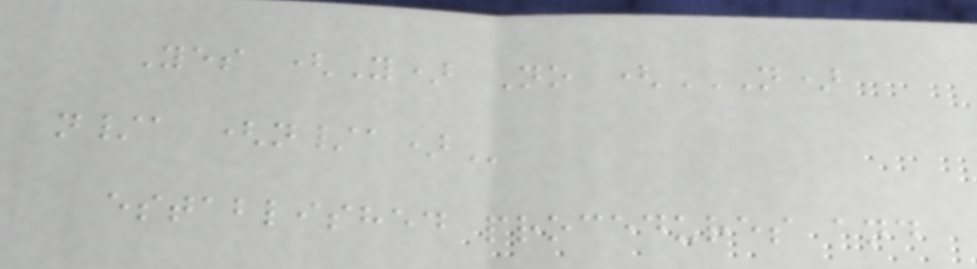Yes (Y) No (N)
N/A (N/A)
established procedures and
